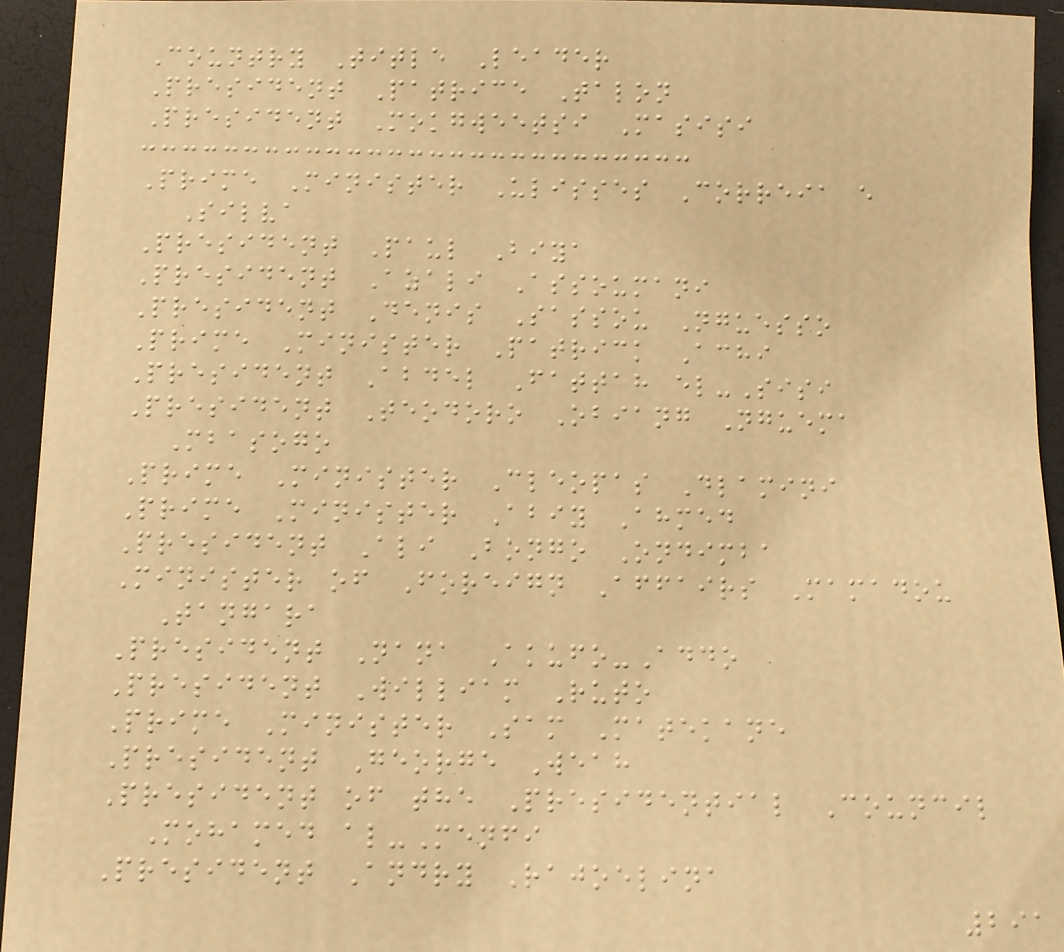Country Title Leader
President Patrice Talon
President Mokgweetsi Masisi
Prime Minister Ulisses Correia e
Silva
President Paul Biya
President Azali Assoumani
President Denis Sassou Nguesso
Prime Minister Patrick Achi
President Abdel Fattah el-Sisi
President Teodoro Obiang Nguema
Mbasogo
Prime Minister Cleopas Dlamini
Prime Minister Abiy Ahmed
President Ali Bongo Ondimba
Minister of Foreign Affairs Mamadou
Tangara
President Nana Akufo-Addo
President William Ruto
Prime Minister Sam Matekane
President George Weah
President of the Presidential Council
Mohamed al-Menfi
President Andry Rajoelina
291
